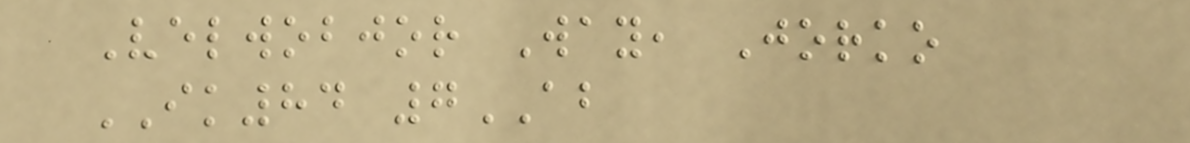Velwobjor Way, Jorko
IK84 7AB
